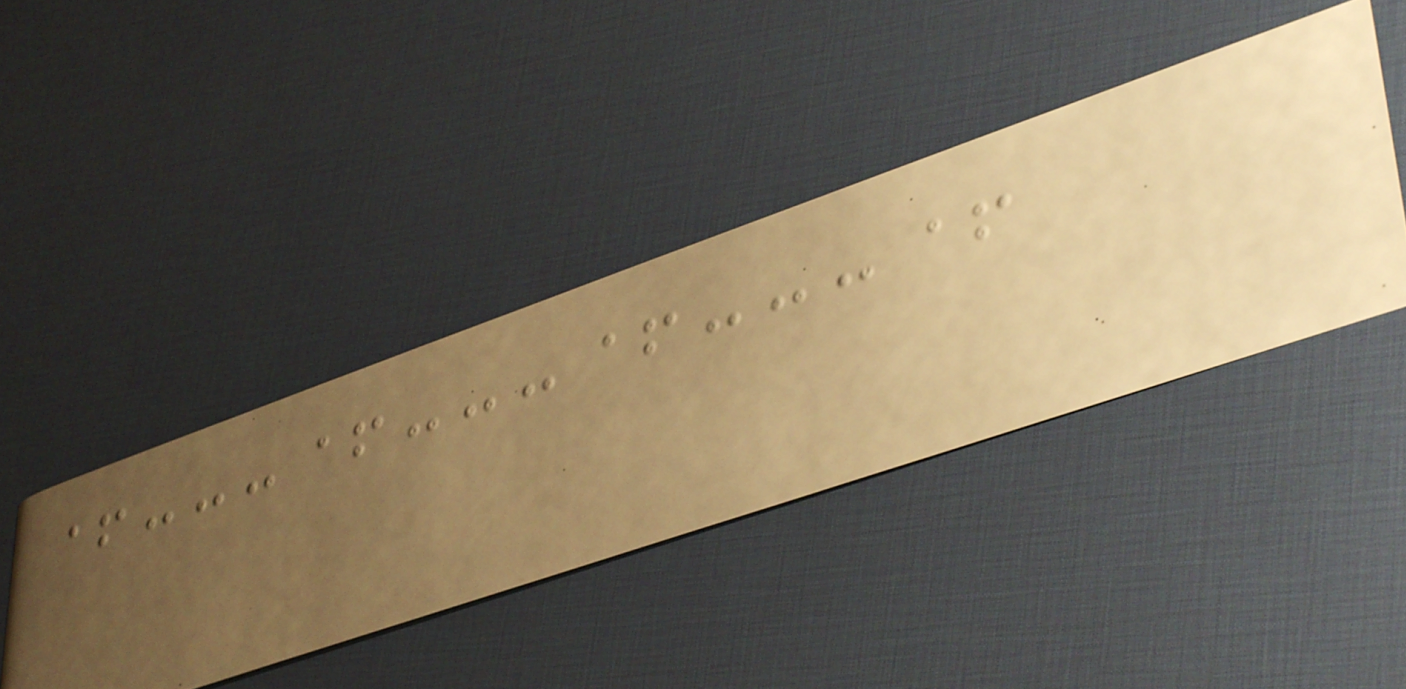+---+---+---+
